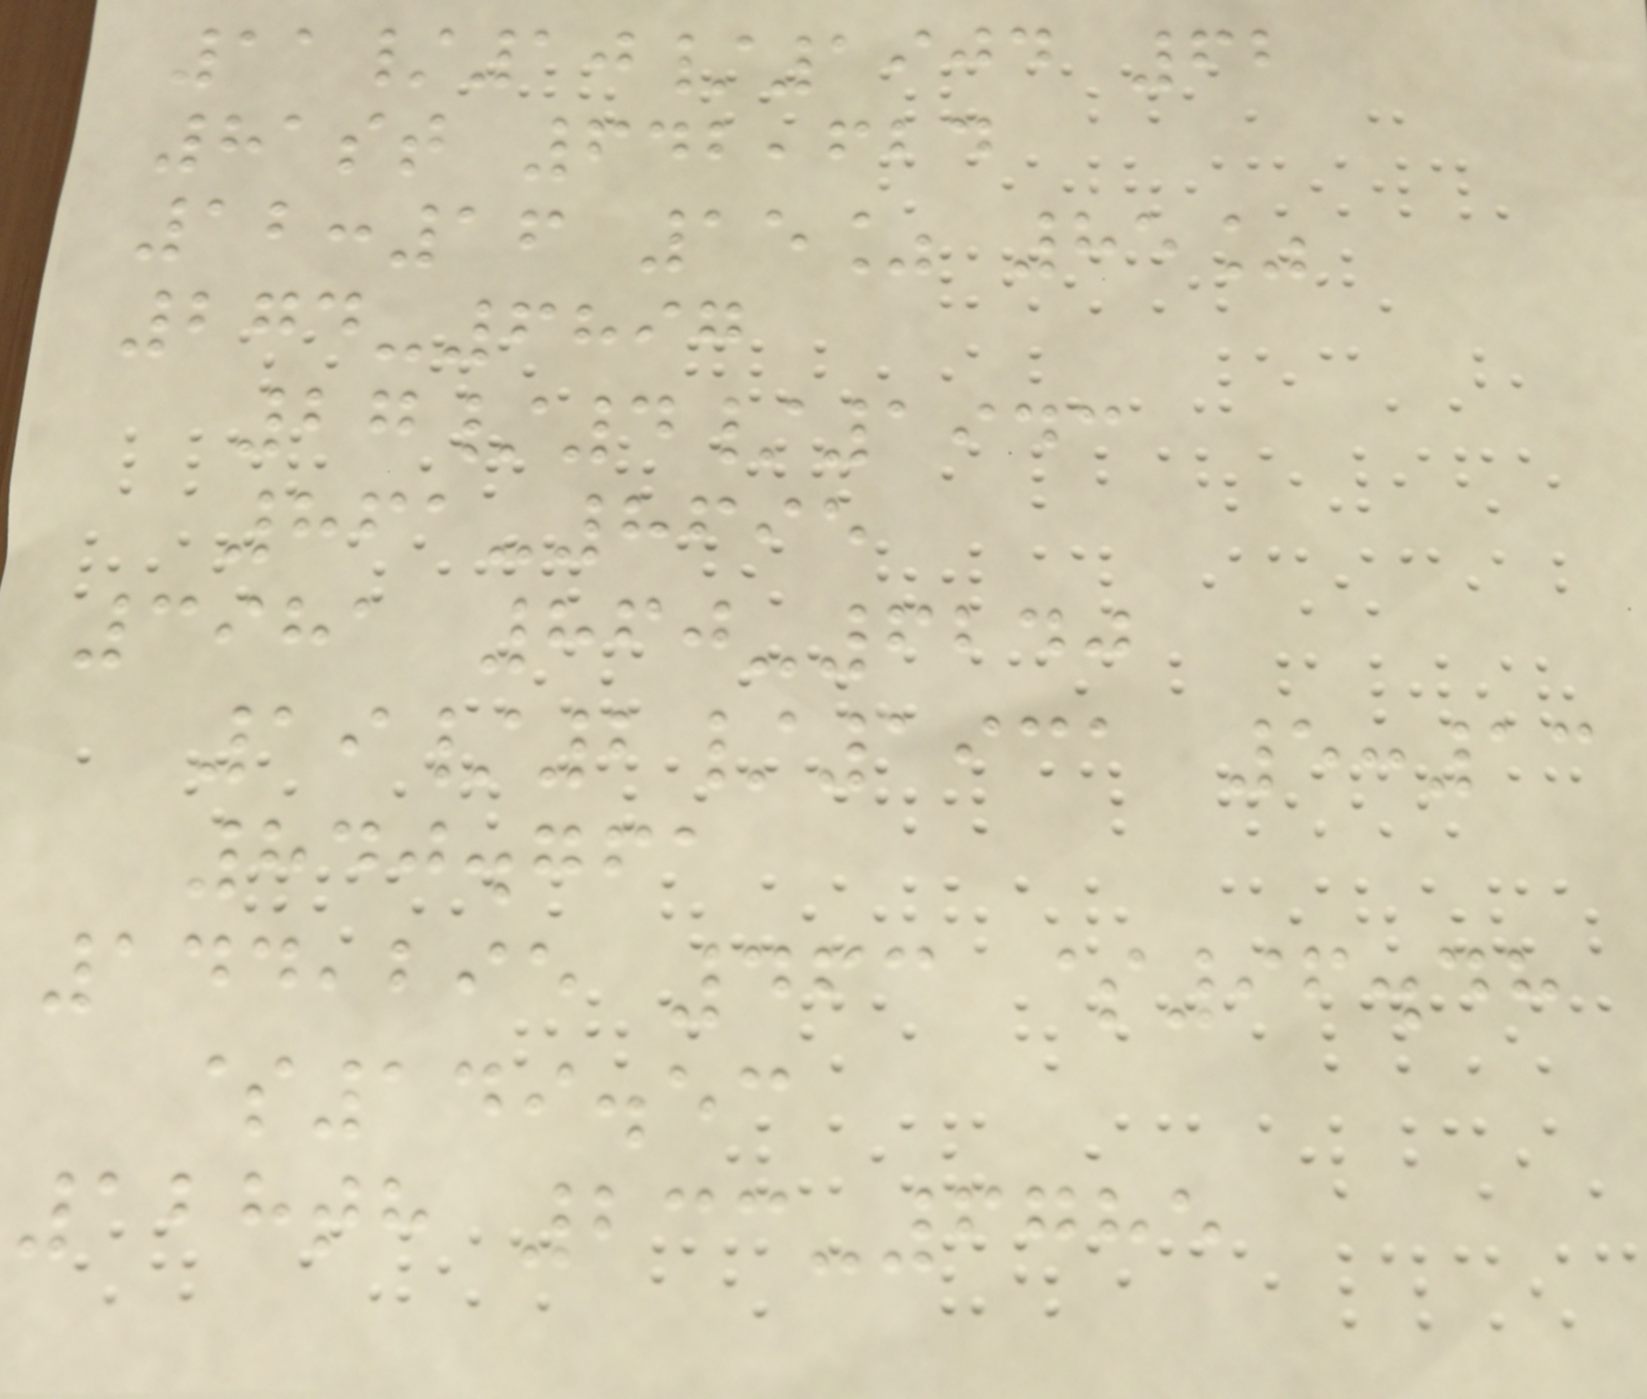11/10/1904 62
81st 642,624
12:16 15% 85%
274-6897
27/4/1943
861-8695
3981 860-6240
19/2/1931 5:13
840.761
144,295 463 $96.48
$149.53
128th 233-6785
